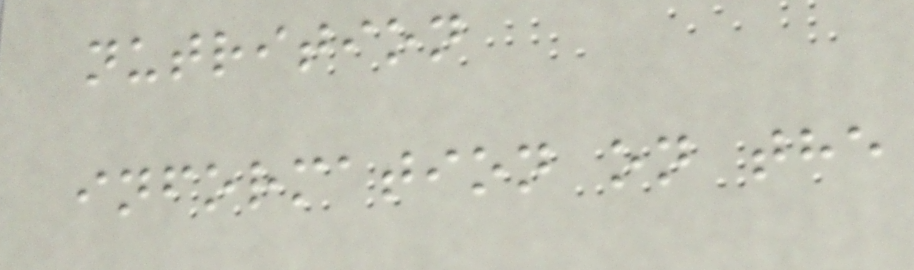nutrition
information on the
